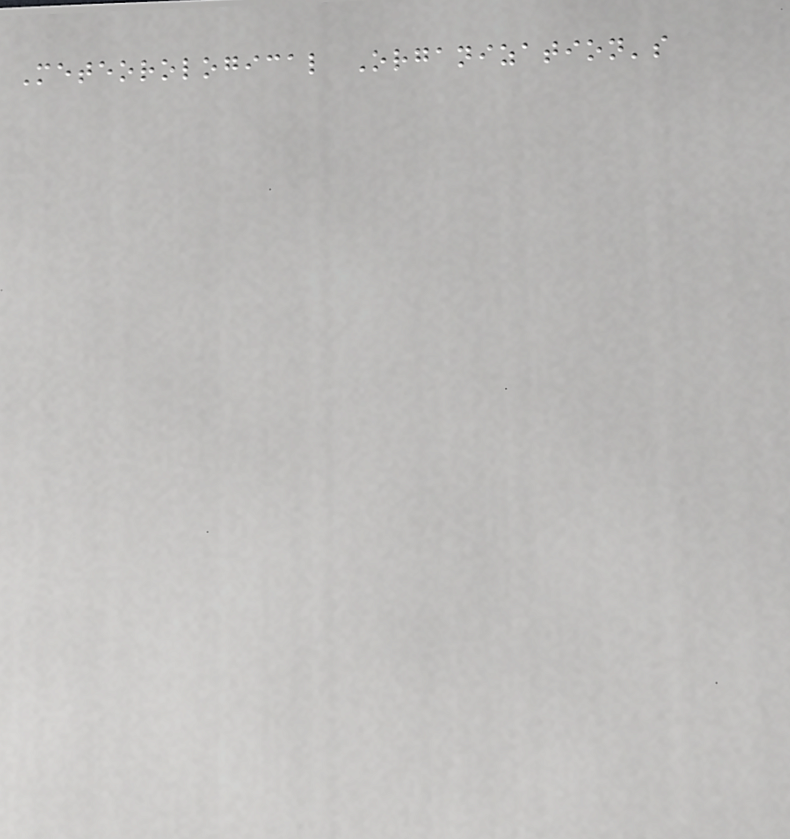Meteorological Organization's
